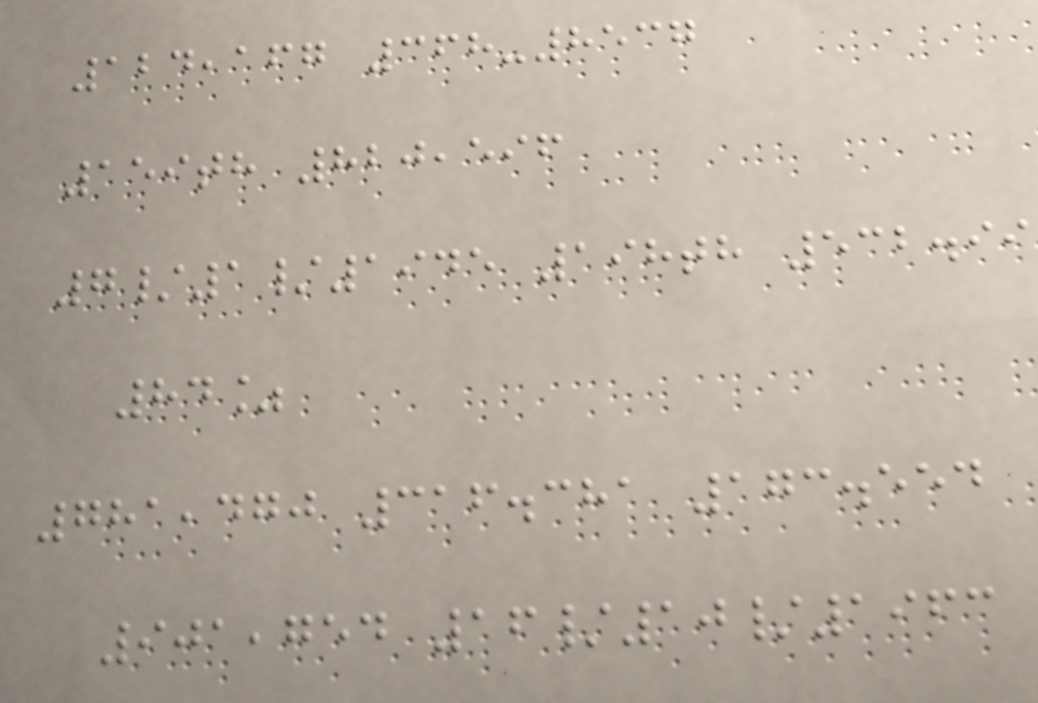124,167 368-8537
159th 820,596
7/1/1945 198th 532.99
84%
781,470 316.381 173.554
901,754 16/10/1963
